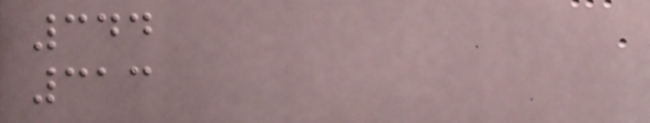344
313
